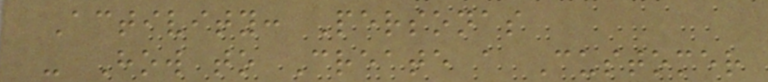Activity: Personas
- How to Create a Customer
